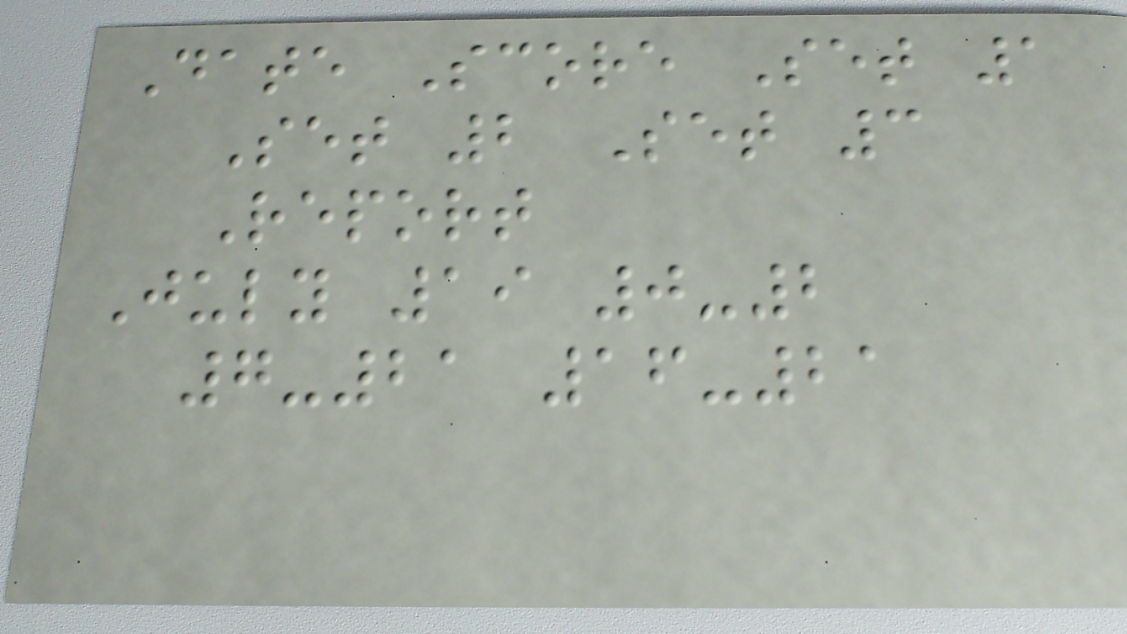Date Score Set 1
Set 2 Set 3
Report
July 19 0-2
7-21 16-21
